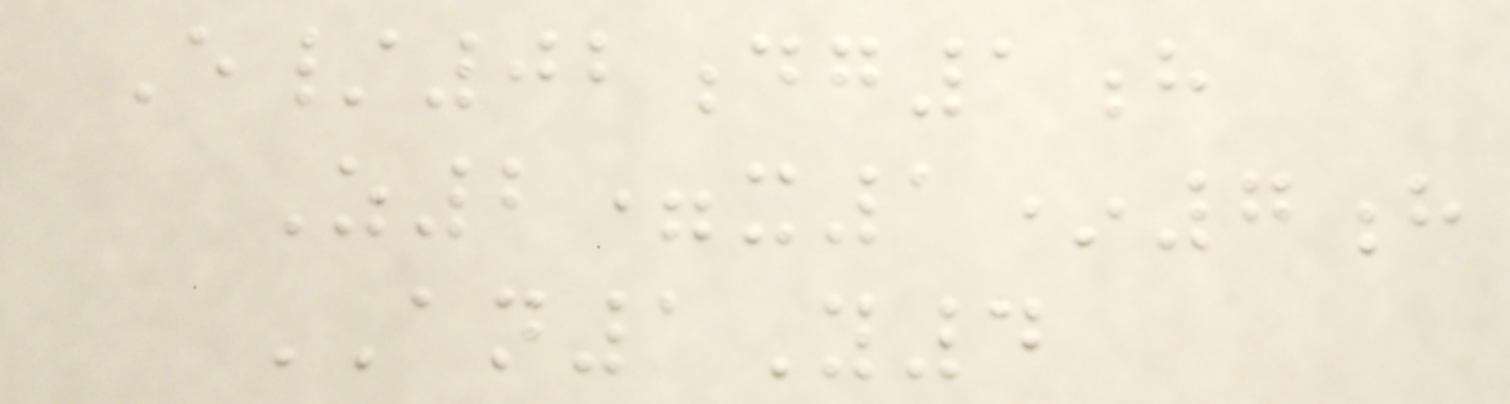E/02dg1h
Z2=x1*7h
AN1Y4
